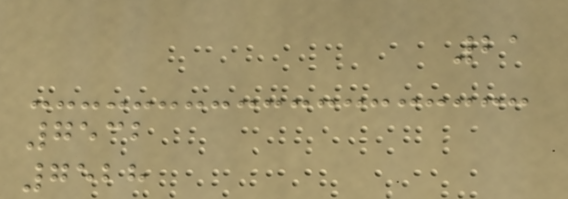21
7532
7528
